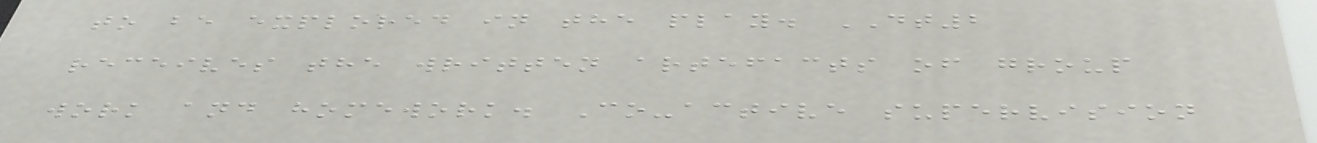to be explored in the play. DT2
receives the written artefacts of group
work and homework. Co-active supervision
